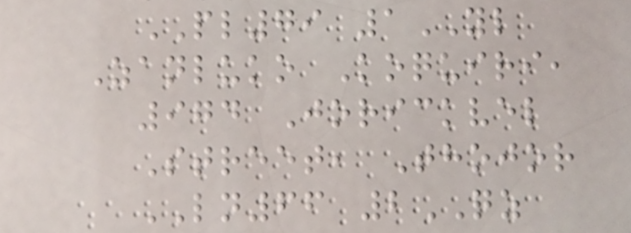PL79 1YL
Zanluko Koquiri,
974 Jorickvel
Street, Thojor
LN66 2QZ
